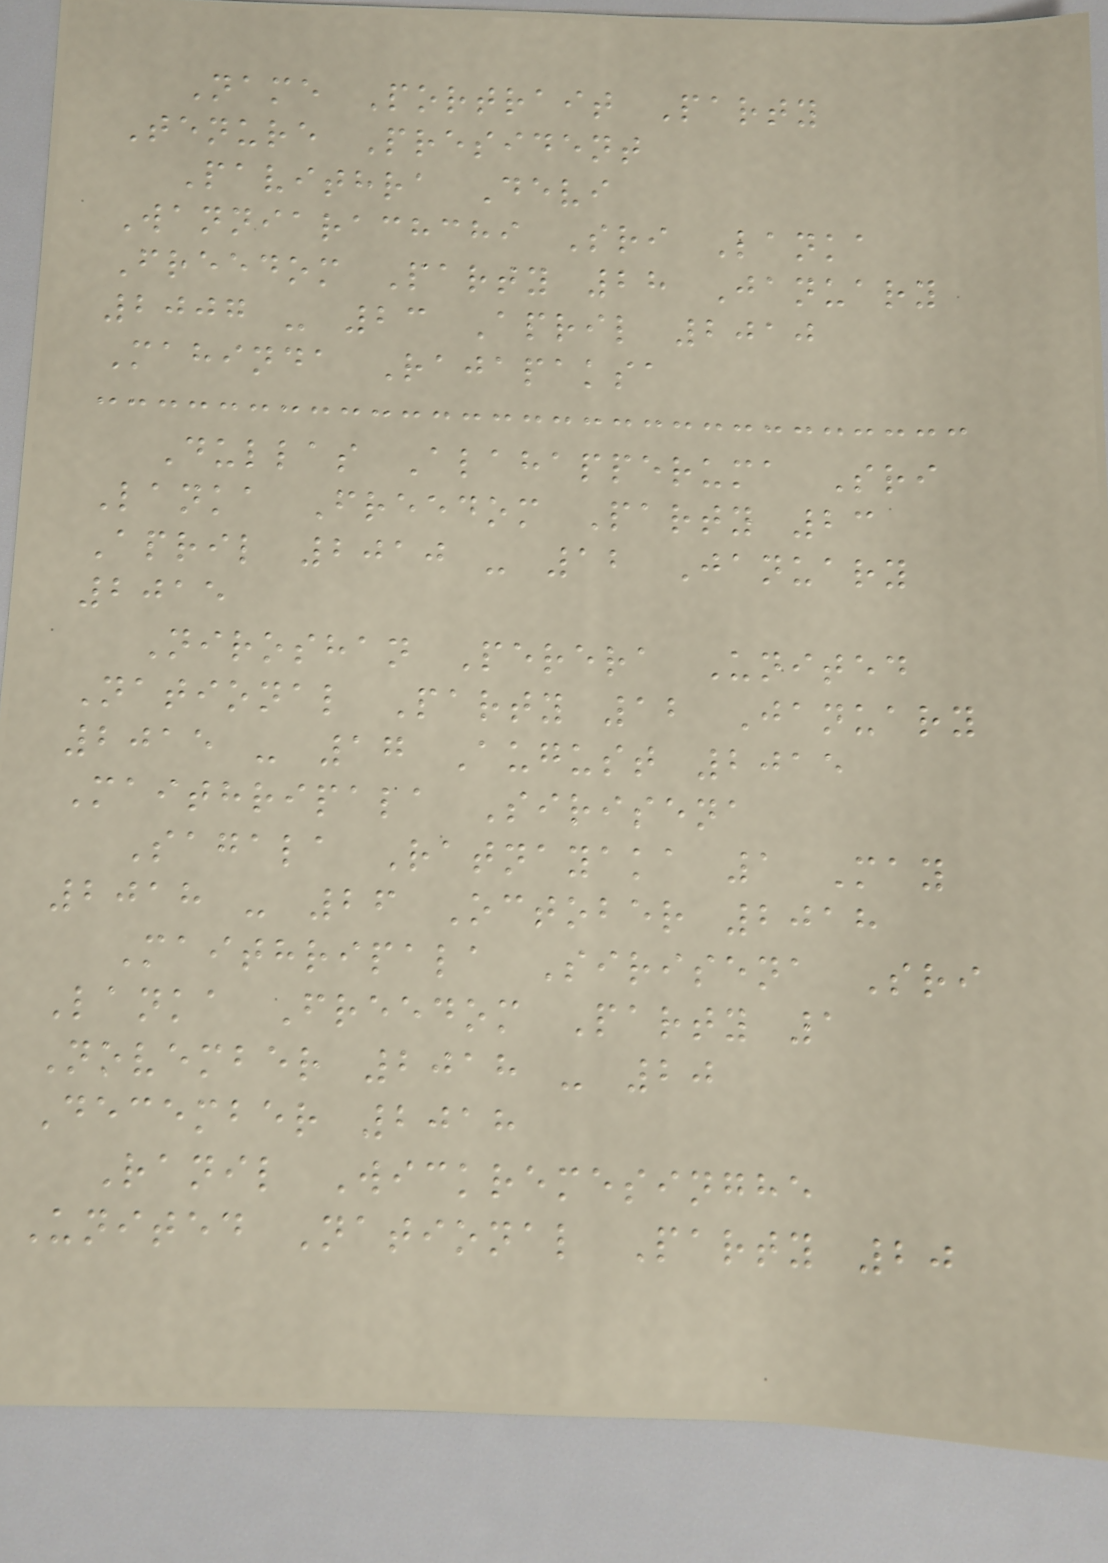Name Portrait Party
Tenure President
Pavithra Devi
Wanniarachchi Sri Lanka
Freedom Party 28 January
2007 - 23 April 2010
Mahinda Rajapaksa
Dullas Alahapperuma Sri
Lanka Freedom Party 23
April 2010 - 12 January
2015
Niroshan Perera United
National Party 12 January
2015 - 17 August 2015
Maithripala Sirisena
Sagala Ratnayaka 1 May
2018 - 26 October 2018
Maithripala Sirisena Sri
Lanka Freedom Party 1
November 2018 - 20
December 2018
Ranil Wickremesinghe
United National Party 20
